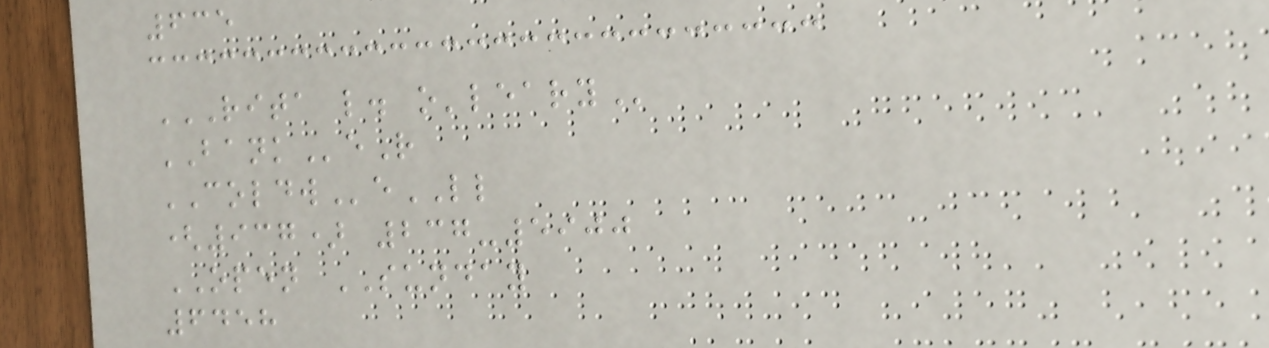635
RITA L. O'LEARY
BANKeR
COLDWeLL
(937) 237-5900
OPEN SUNDAY
6458
